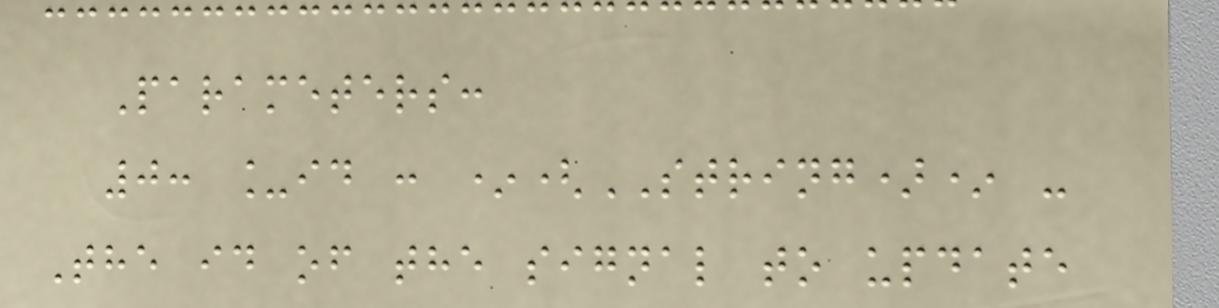Parameters:
0: _id : *(STRING)* -
The id of the signal to update
